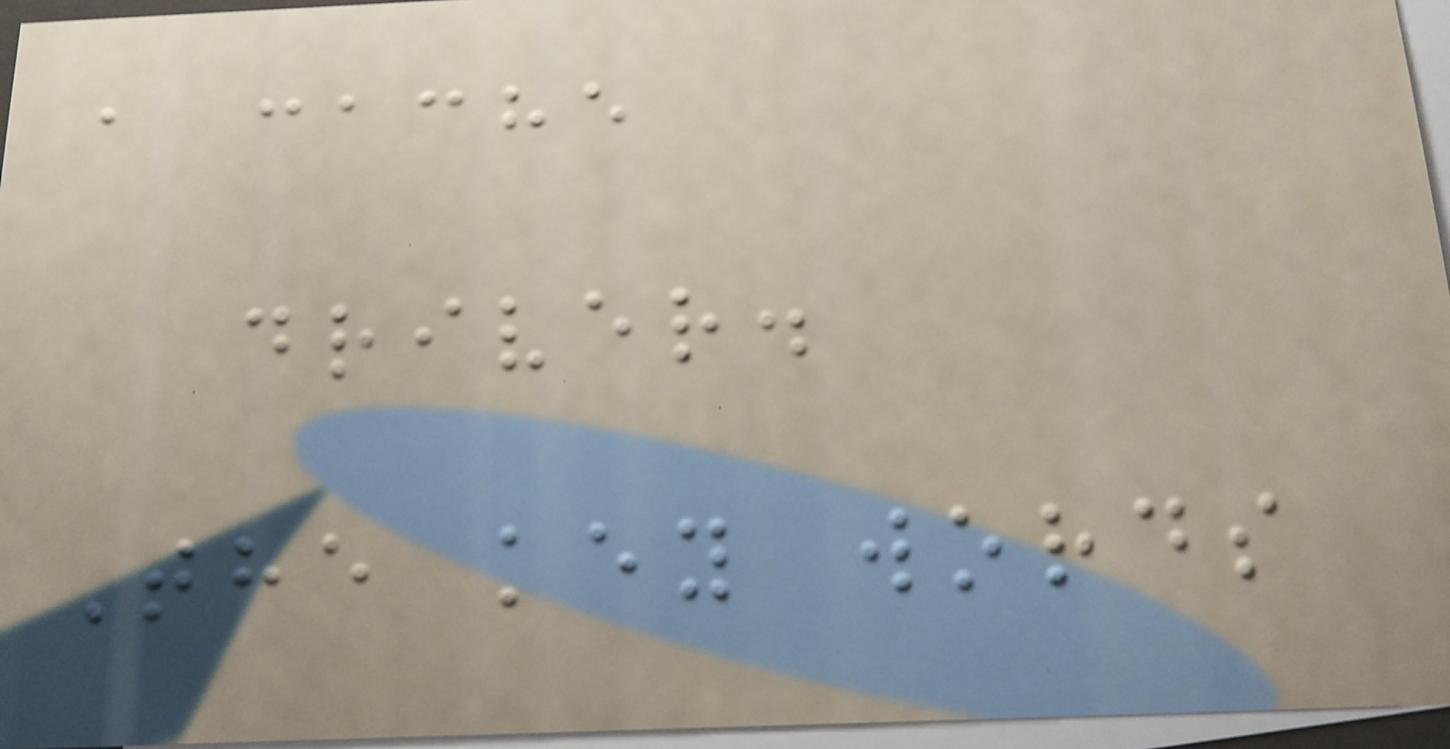a cache
driver.
The key words
